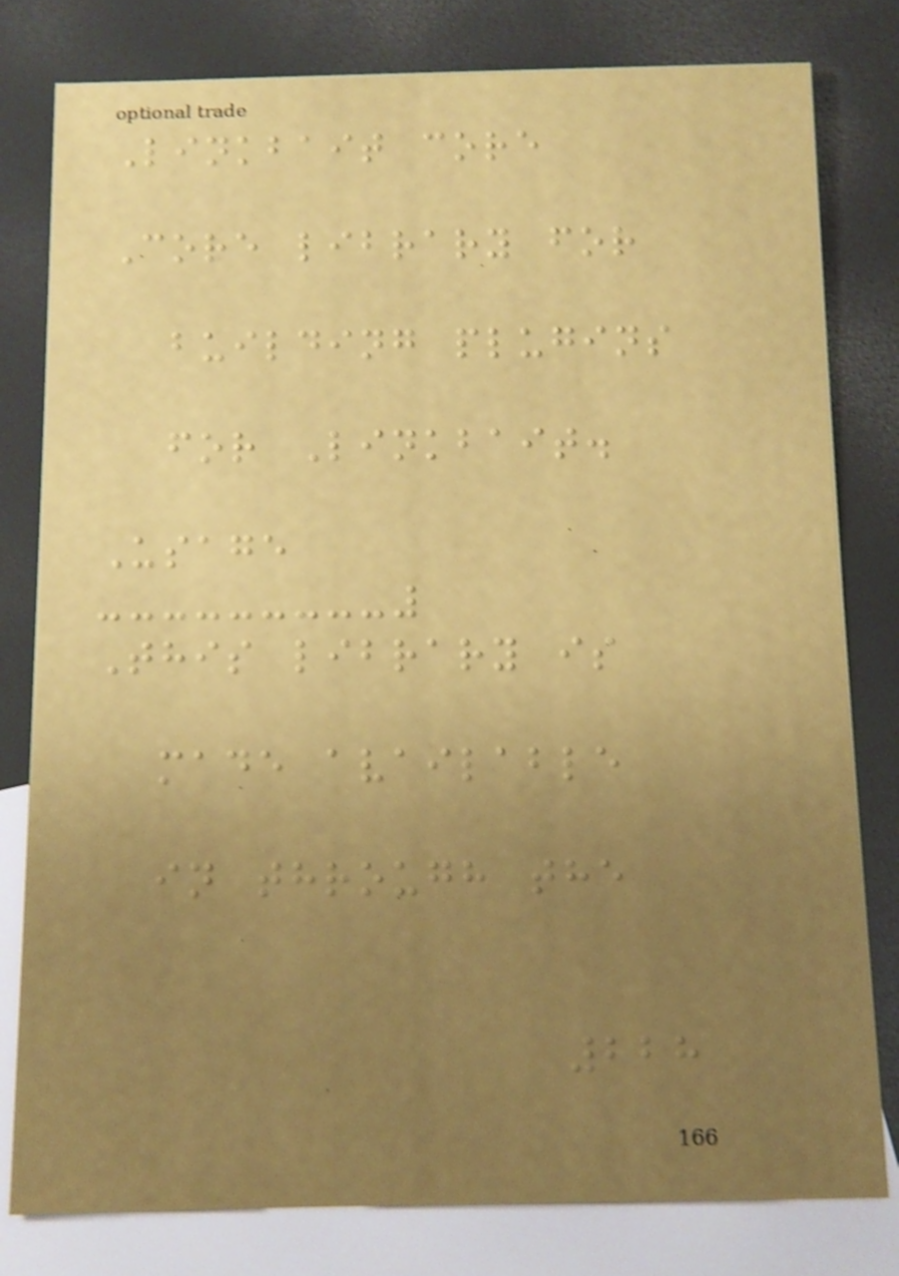Linkbait core
Core library for
building plugins
for Linkbait.
Usage
This library is
made available
in through the
228
